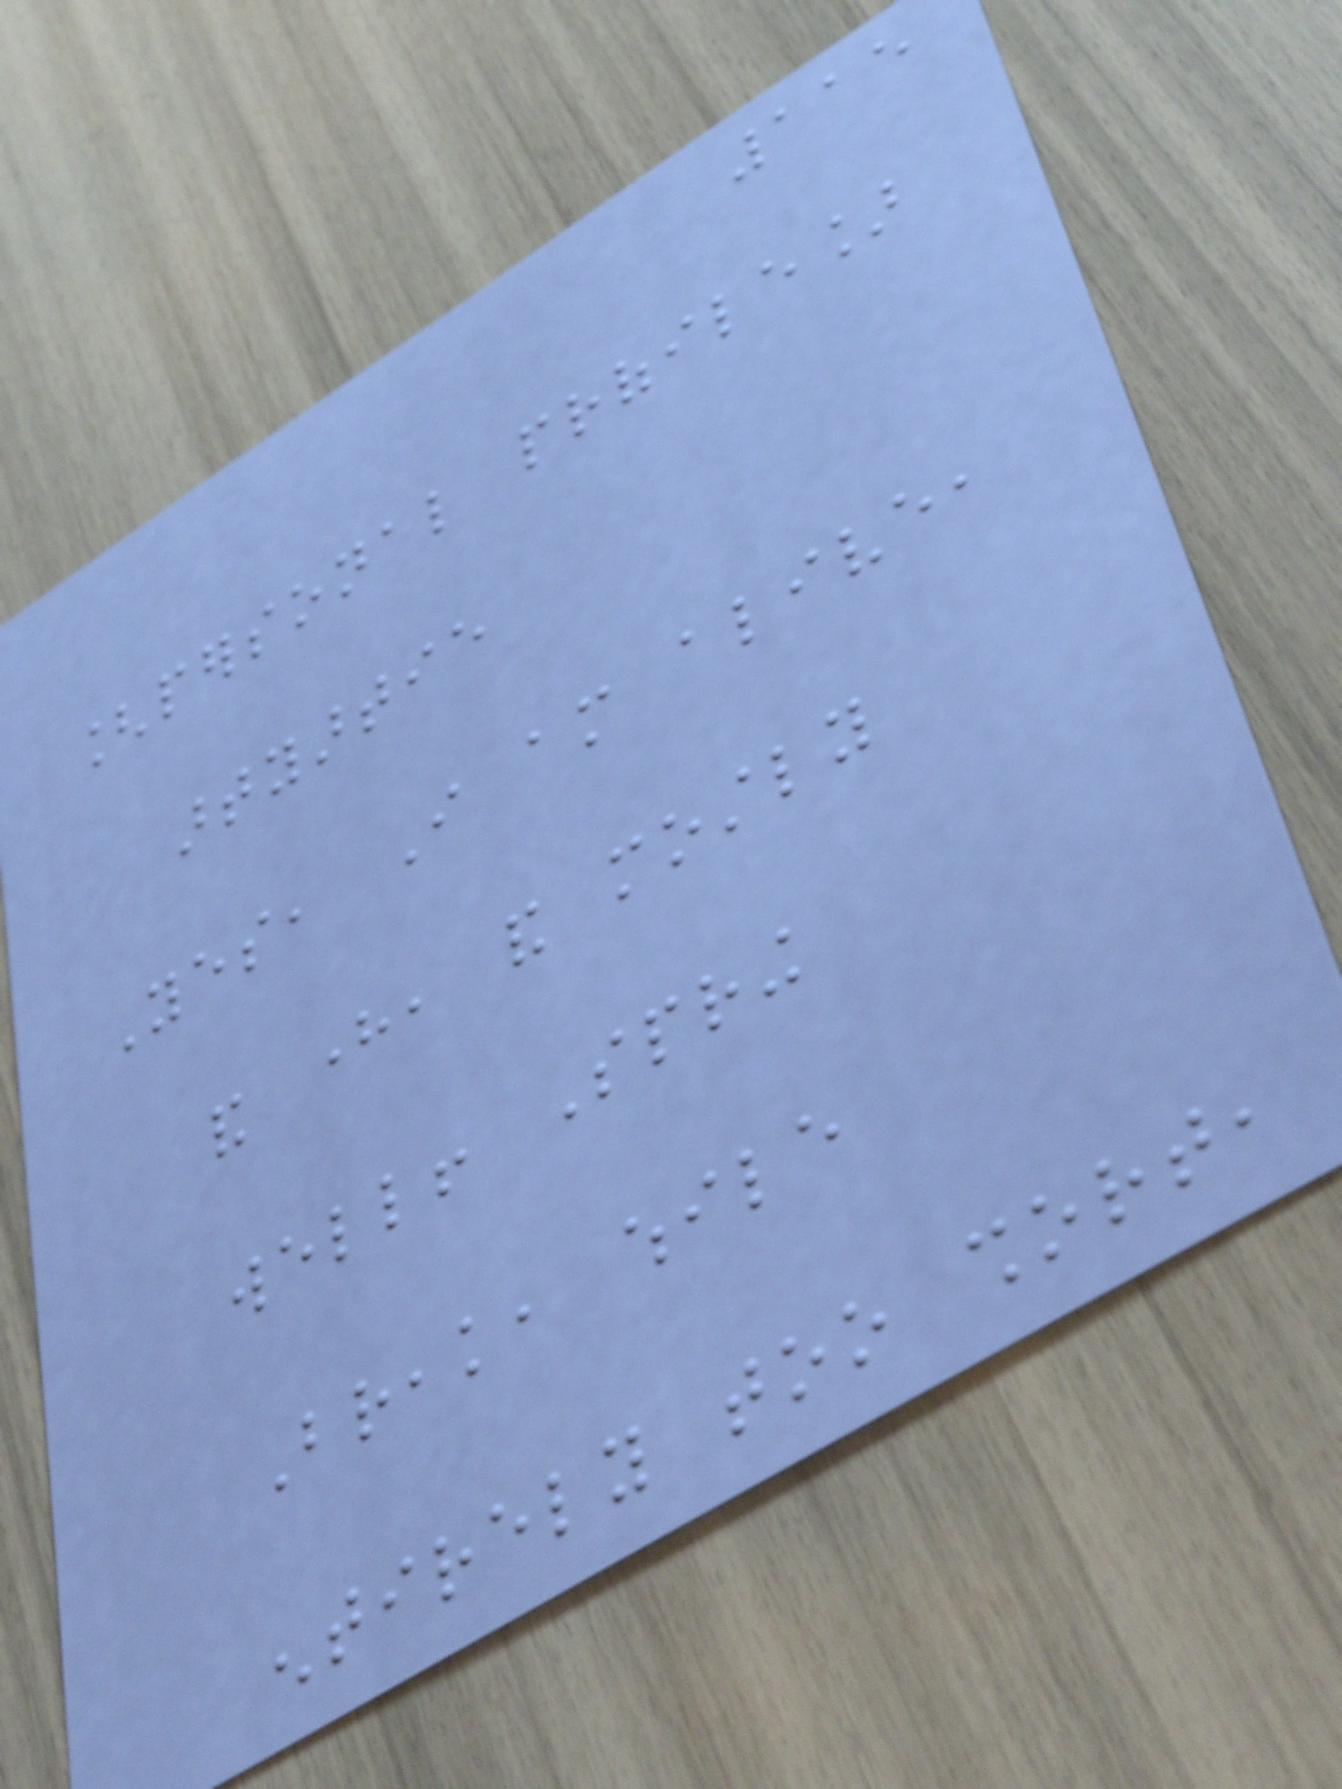115
[personal profile]
artyartie
Yes, I am alive,
and here, and mostly
well! Spring
Break, while
entirely too short,
